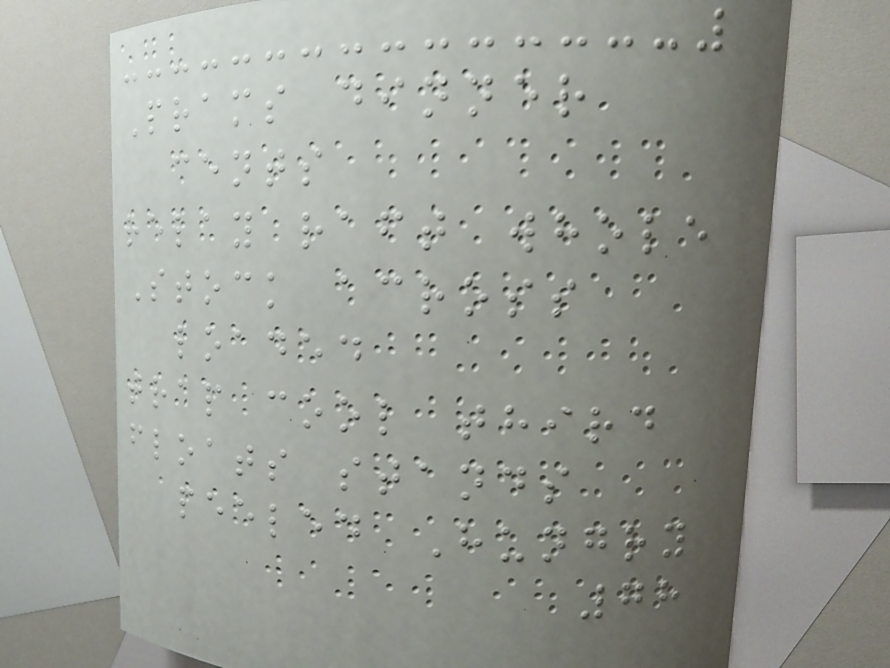Prams dinner
cents
relay raft whole
Stock across
loaded
trap cool third
floats stands
peeled Hungry
78
